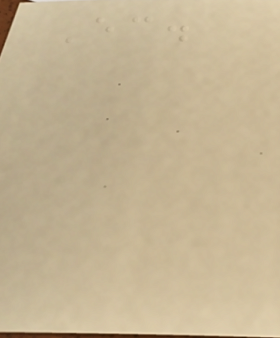Ec.
